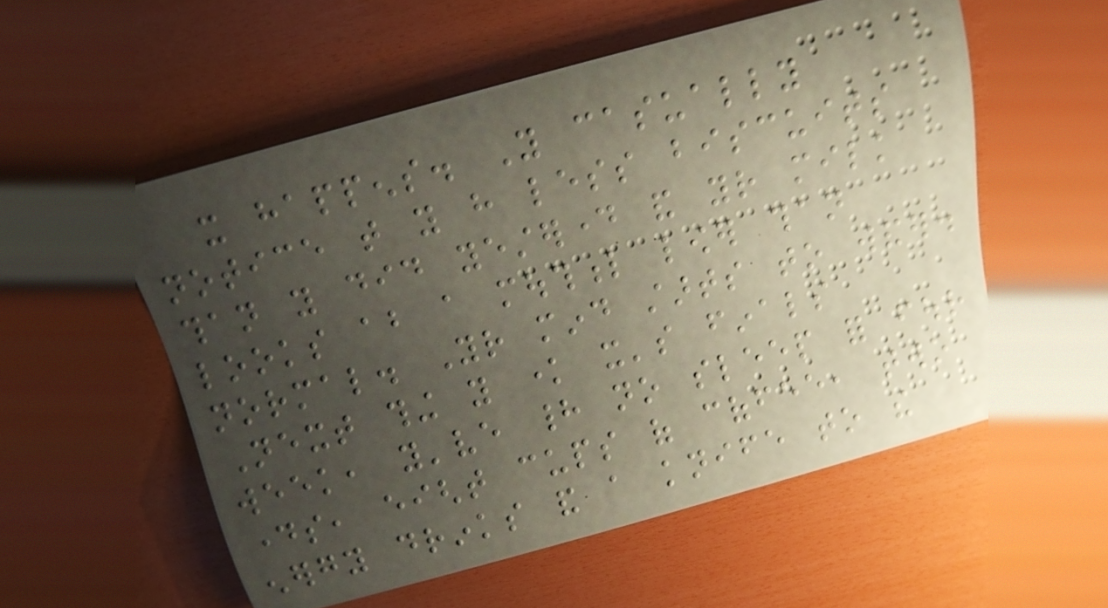it happens. You casually
notice that you have less biscuits
than you did yesterday and your milk
looks about a mouthful lower than
normal. Your mind starts to wander.
Next thing you know it's finals
week, you've had no sleep for four
days, eight cups of coffee, two
energy drinks and a knife to the
